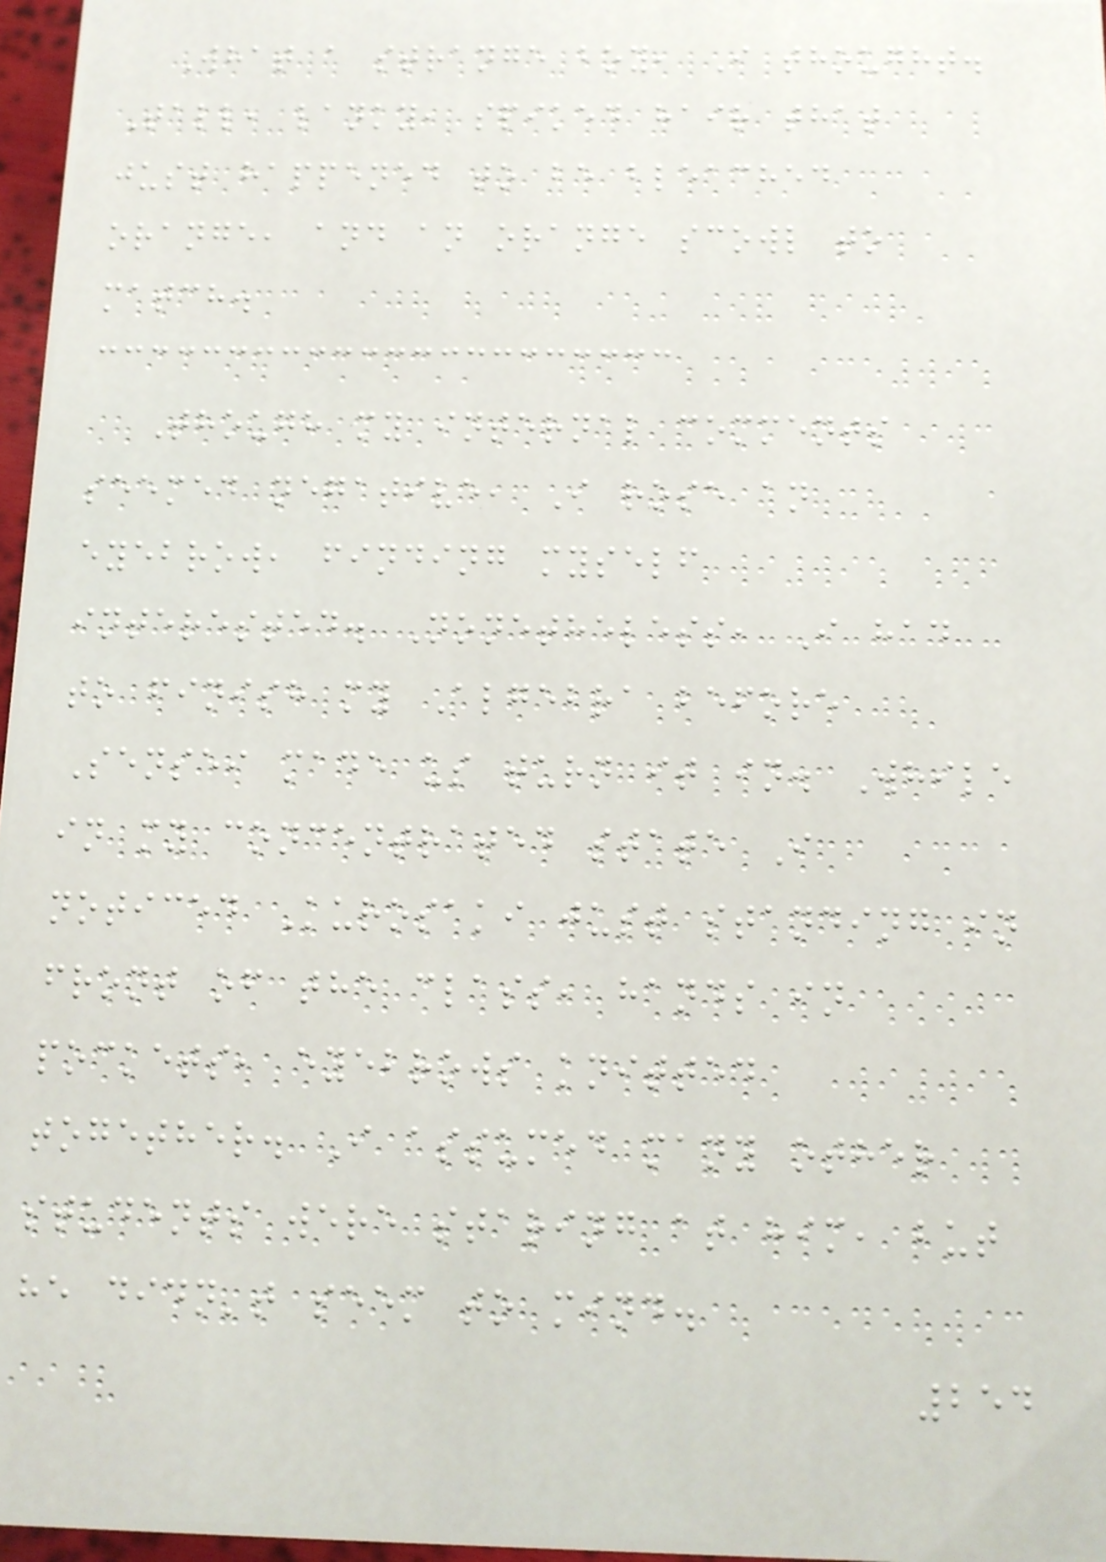What a strange boy, I thought.
Tall, lanky, spiked hair that
just happened to be bleached
orange, and an orange scowl to
match.
Though my internal comments
seemed negative, I rose an
eyebrow, finding myself
interested. Nonetheless, I had
to finish my Algebra before
Sensei made us turn it in. While
in my concentrated state I
noticed Kurosaki just standing in
front of the class, hands in
pockets, eyebrows knitted
together. I assumed many other
students were staring at him, but
he didn't seem to mind.
254
